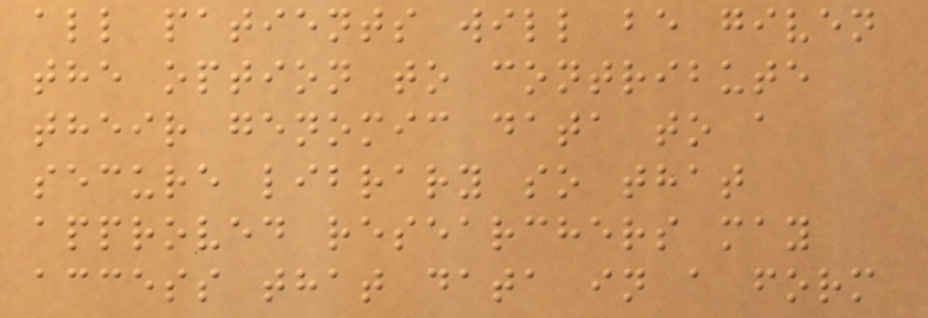all patients will be given
the option to contribute
their genomic data to a
secure library so that
approved researchers may
access that data in a form
